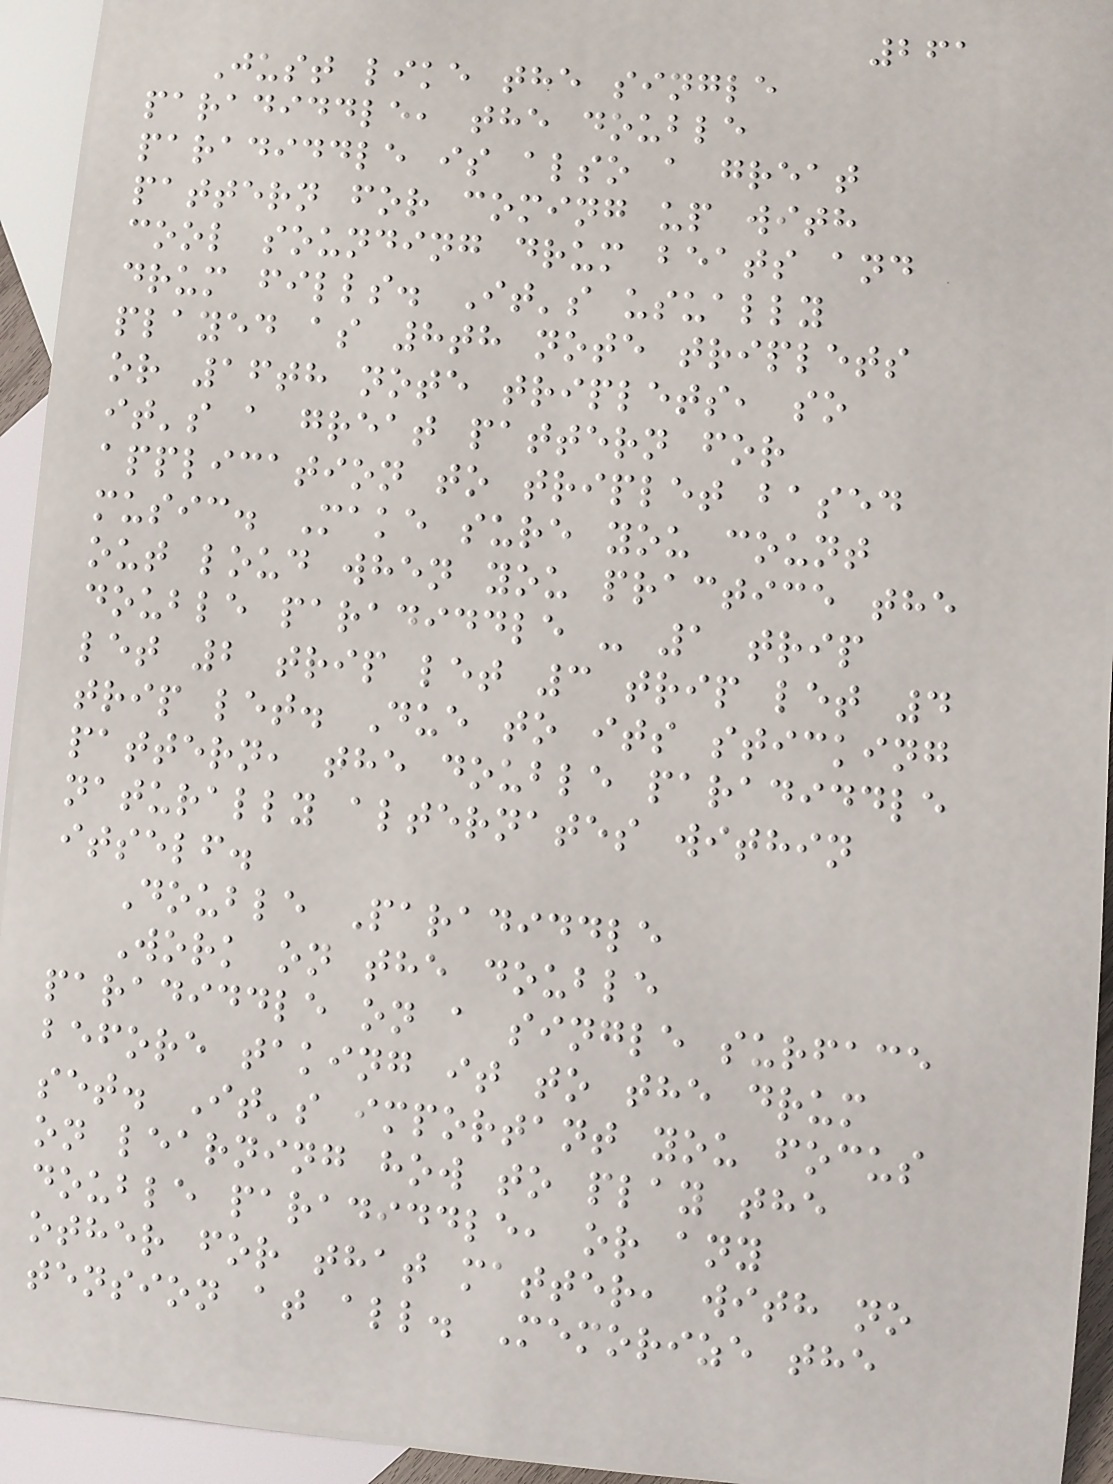261
Just like the single
paradiddle, the double
paradiddle is also a great
pattern for coming up with
cool sounding drum beats and
drum fills. It's usually
played as 8th note triplets
or 16th note triplets, so
it's a great pattern for
application to triplet based
music. Make sure you count
out loud when you practice the
double paradiddle - 1 trip
let 2 trip let 3 trip let 4
trip let. Due to its sticking
pattern, the double paradiddle
naturally alternates within
itself.
Double Paradiddle
Work on the double
paradiddle on a single surface
before taking it to the drum
set. It's important you focus
on learning how to play the
double paradiddle, or any
other for that matter, with no
tension at all. Memorize the
